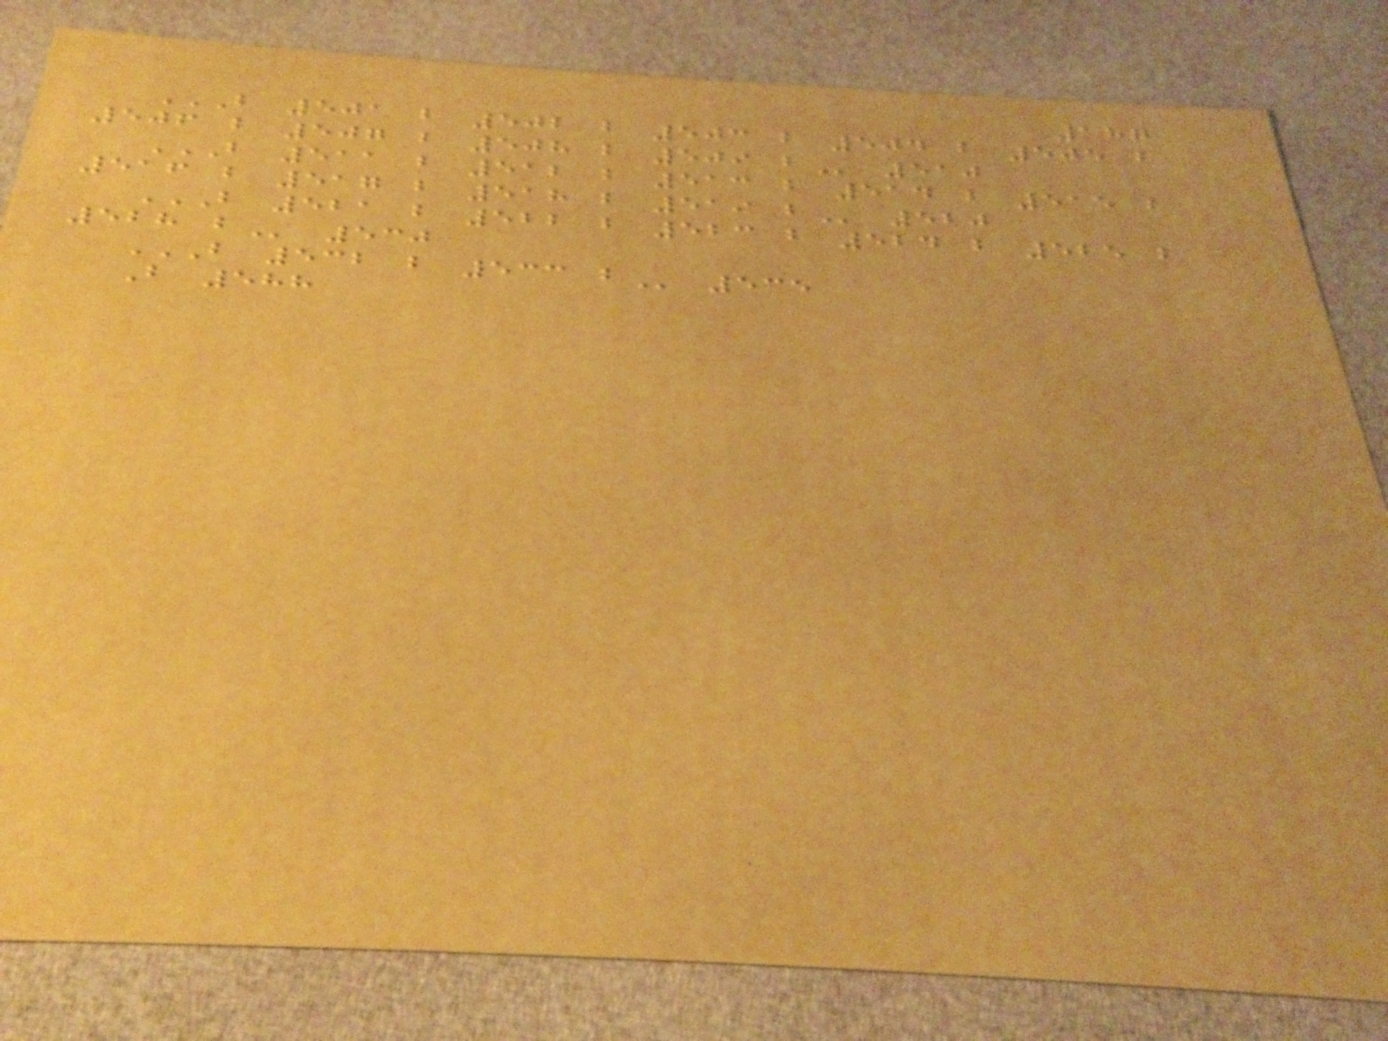187
B 501 B 502 B 503 B 504 B 505 B
506 B 507 B 508 B 509 B 510
B 511 B 512 B 513 B 514 B 515 B
516 B 517 B 518 B 519 B 520
B 521 B 522 B 523 B 524 B 525 B
528 B 530
B 532 B 533 B 535
B 588
